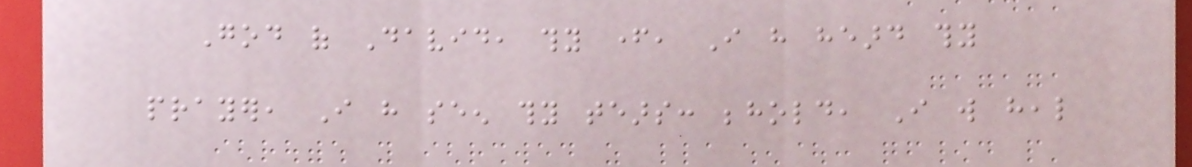God of David, thy father, I have heard thy
prayer, I have seen thy tears: behold, I will heal
